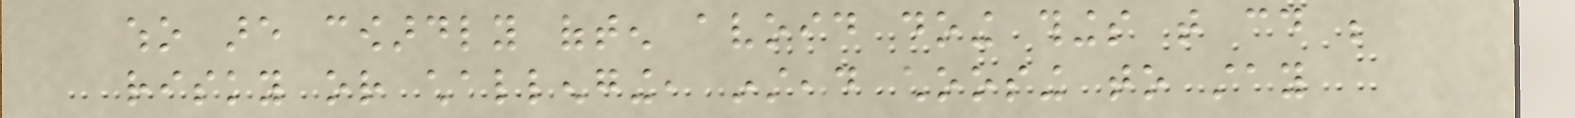who are cowardly often avoid doing things that could be
risky or challenging, instead choosing to stay
